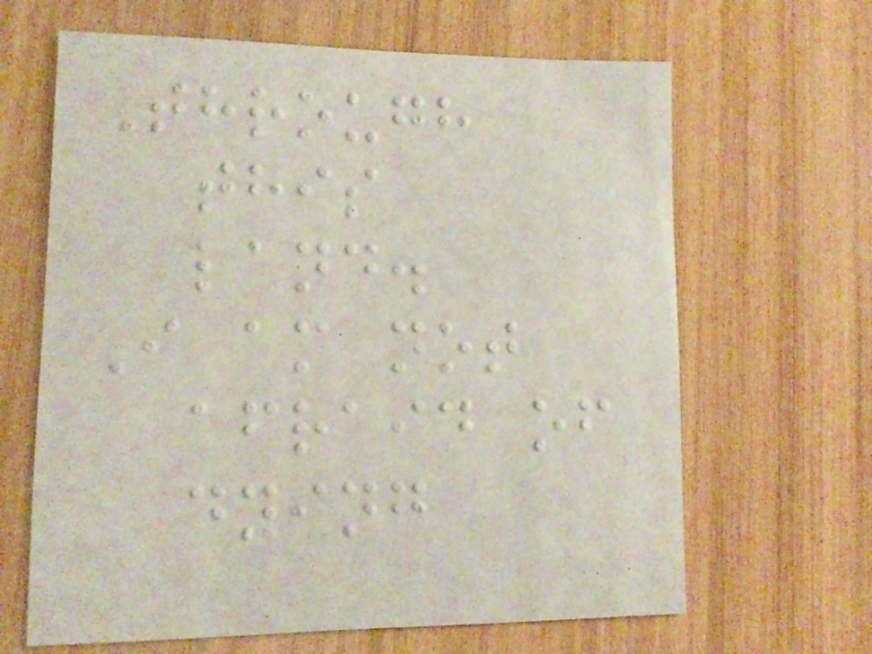Through
this
land.
I am not
afraid of
dying
